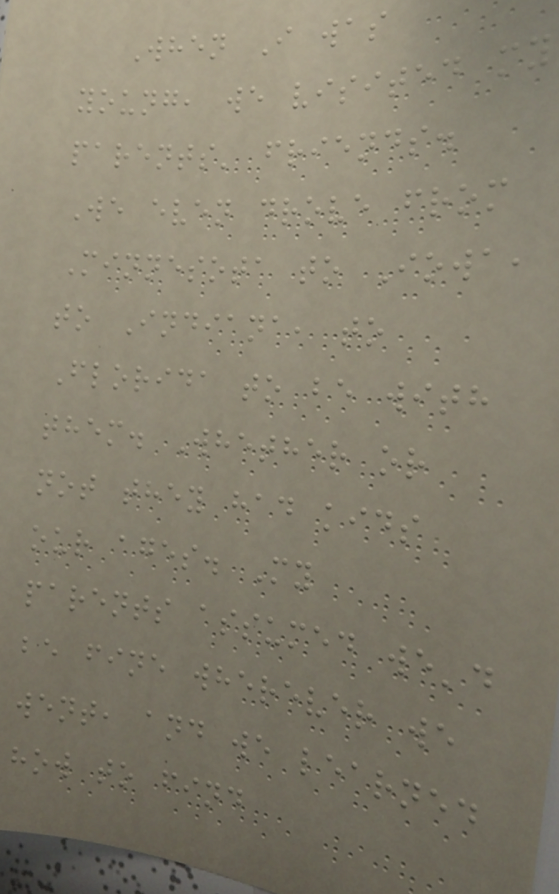When I was
young, we visited my
parents' friends.
We even drove from
Minnesota to Iowa,
to Indiana, to
Florida to be with
them. Whether or
not they had kids
our ages. My
parents assumed we'd
be fine wherever we
went, and we learned
how to find
